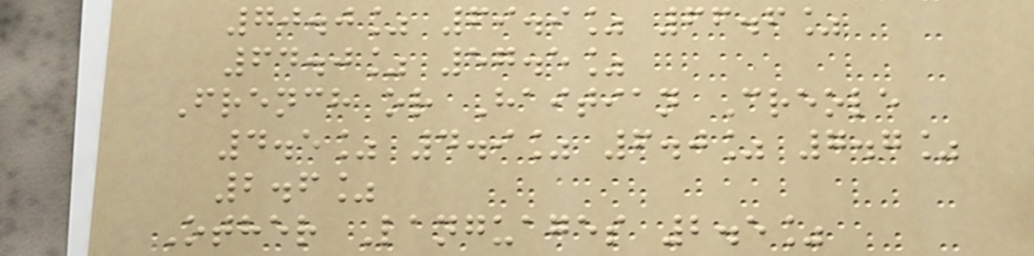70.0% 69.9% 66.6%
64.0% 57.5%
French or Haitian Creole
4.5% 4.9% 6.0% 7.7%
2.6%
Other Languages 2.5%
